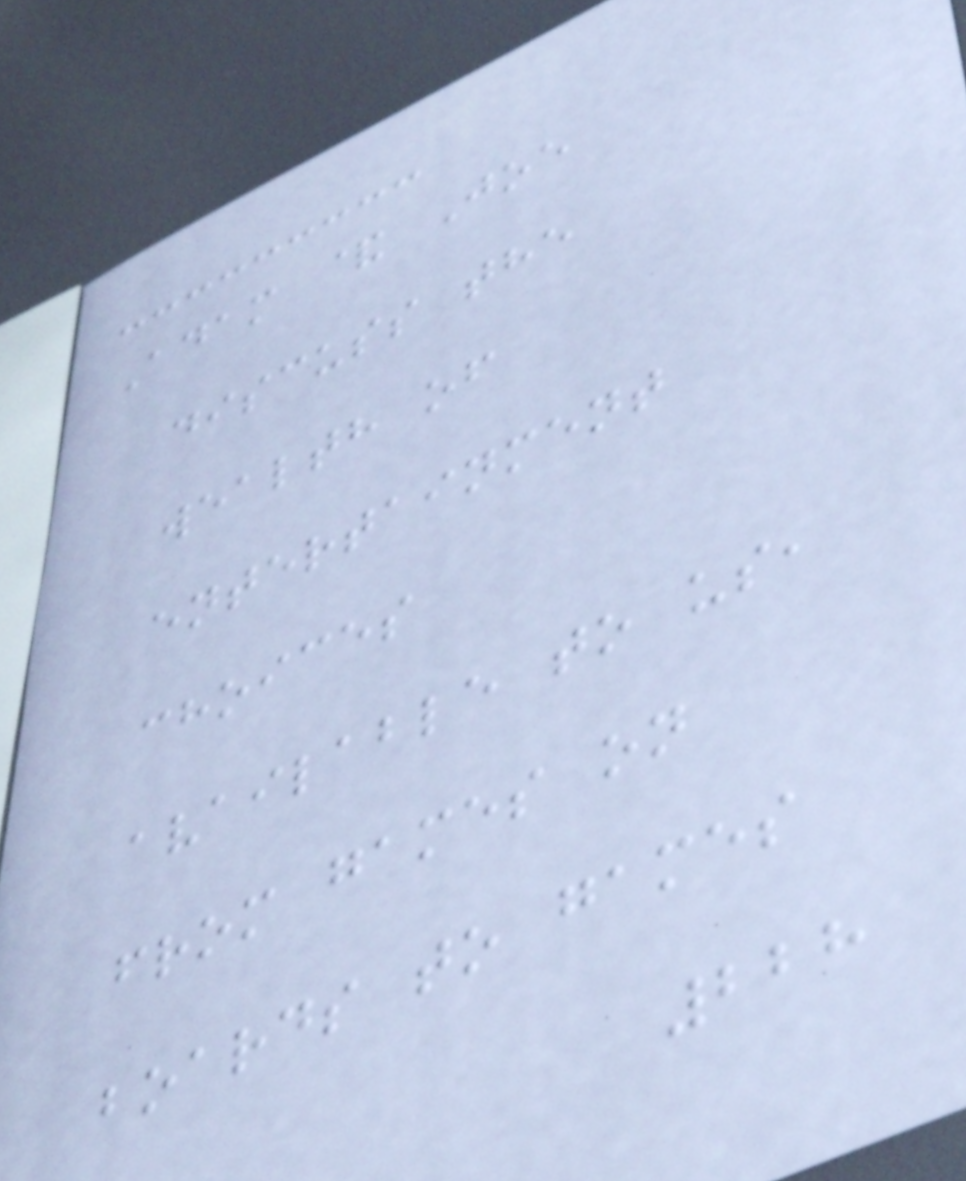Adam & Joe
discuss the
wealth of
entertainment
choices
available to us,
from games on
boards to games
228
